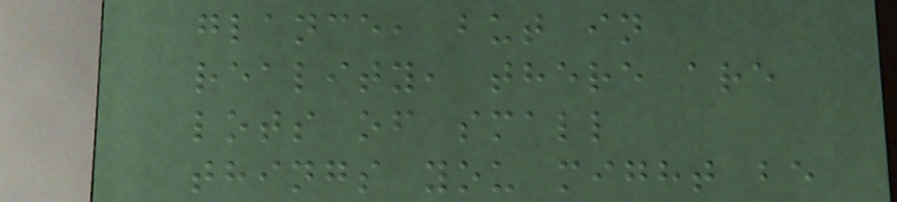glance, but in
reality, there are
lots of small
things you might be
